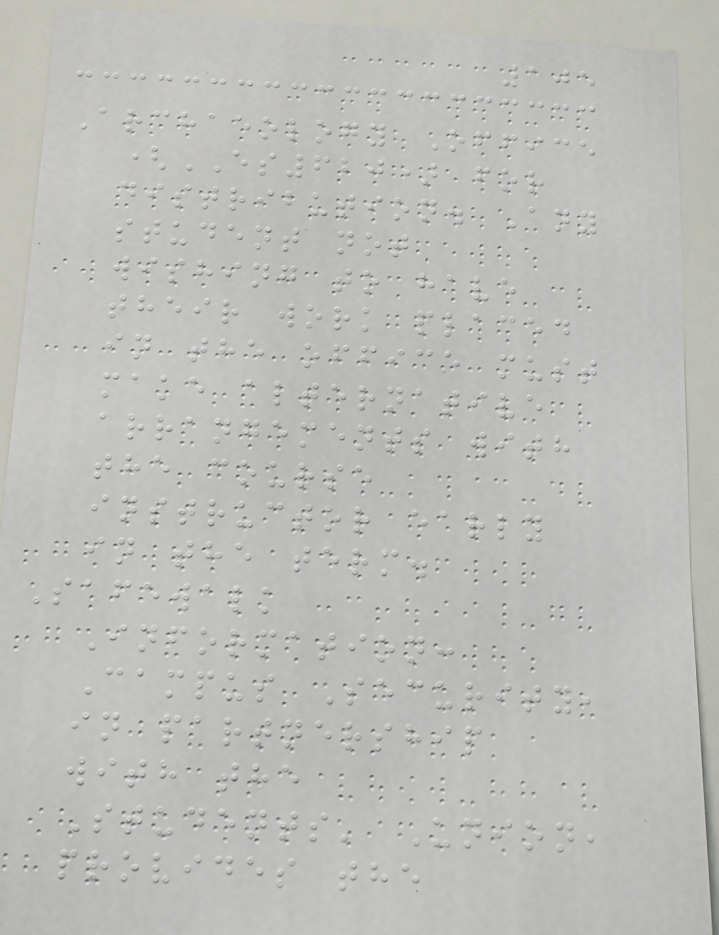105
Archaeology Office
(ES620) for
distribution. Any
student not
wishing to have
their work placed
in the office must
make alternative
arrangements with
the course
instructor early
in the term.
Safewalk
Information:
Campus Security,
in partnership
with the
Students' Union,
provides the
